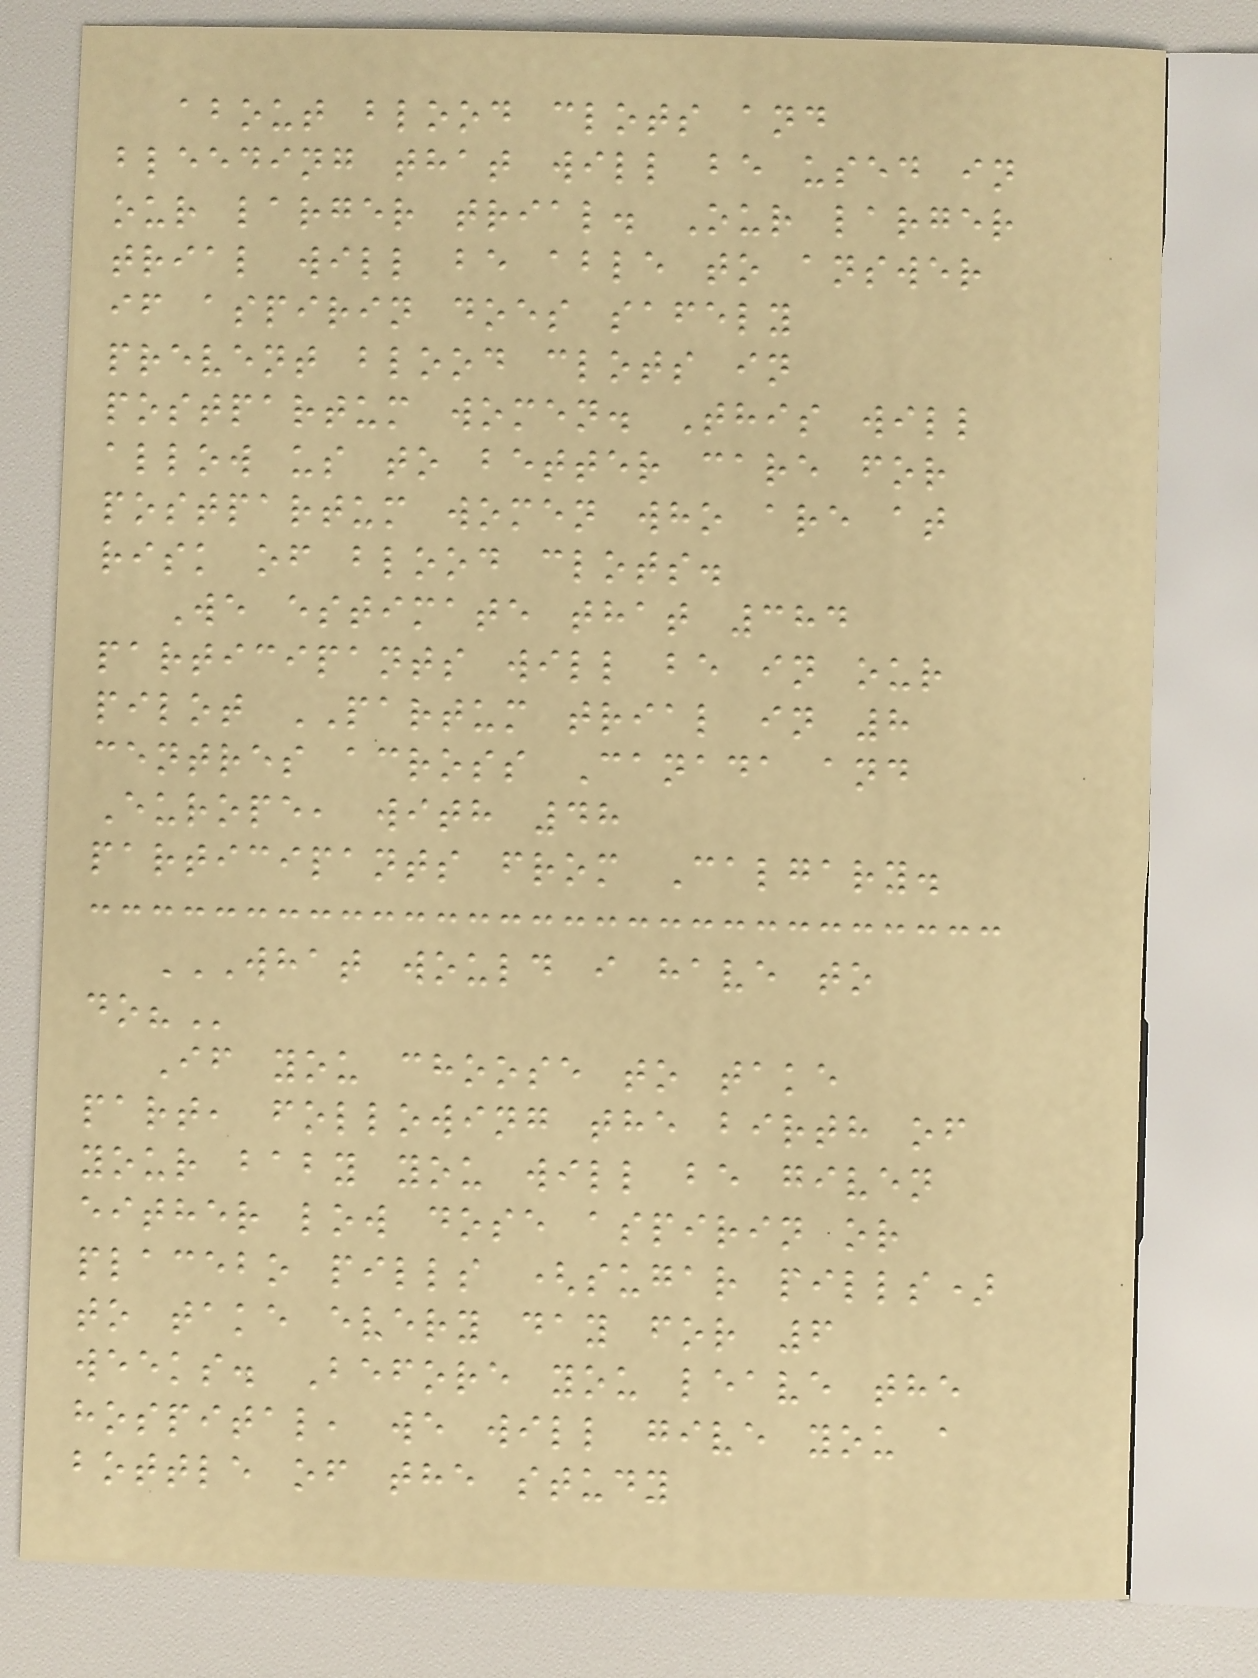about blood clots and
bleeding that will be used in
our larger trial. Our larger
trial will be able to answer
if aspirin does safely
prevent blood clots in
postpartum women. This will
allow us to better care for
postpartum women who are at
risk of blood clots.
We estimate that 384
participants will be in our
pilot PARTUM trial in 8
centres across Canada and
Europe, with 48
participants from Calgary.
WHAT WOULD I HAVE TO
DO?
If you choose to take
part, following the birth of
your baby you will be given
either low dose aspirin or
placebo pills (sugar pills)
to take every day for 6
weeks. Before you leave the
hospital, we will give you a
bottle of the study
